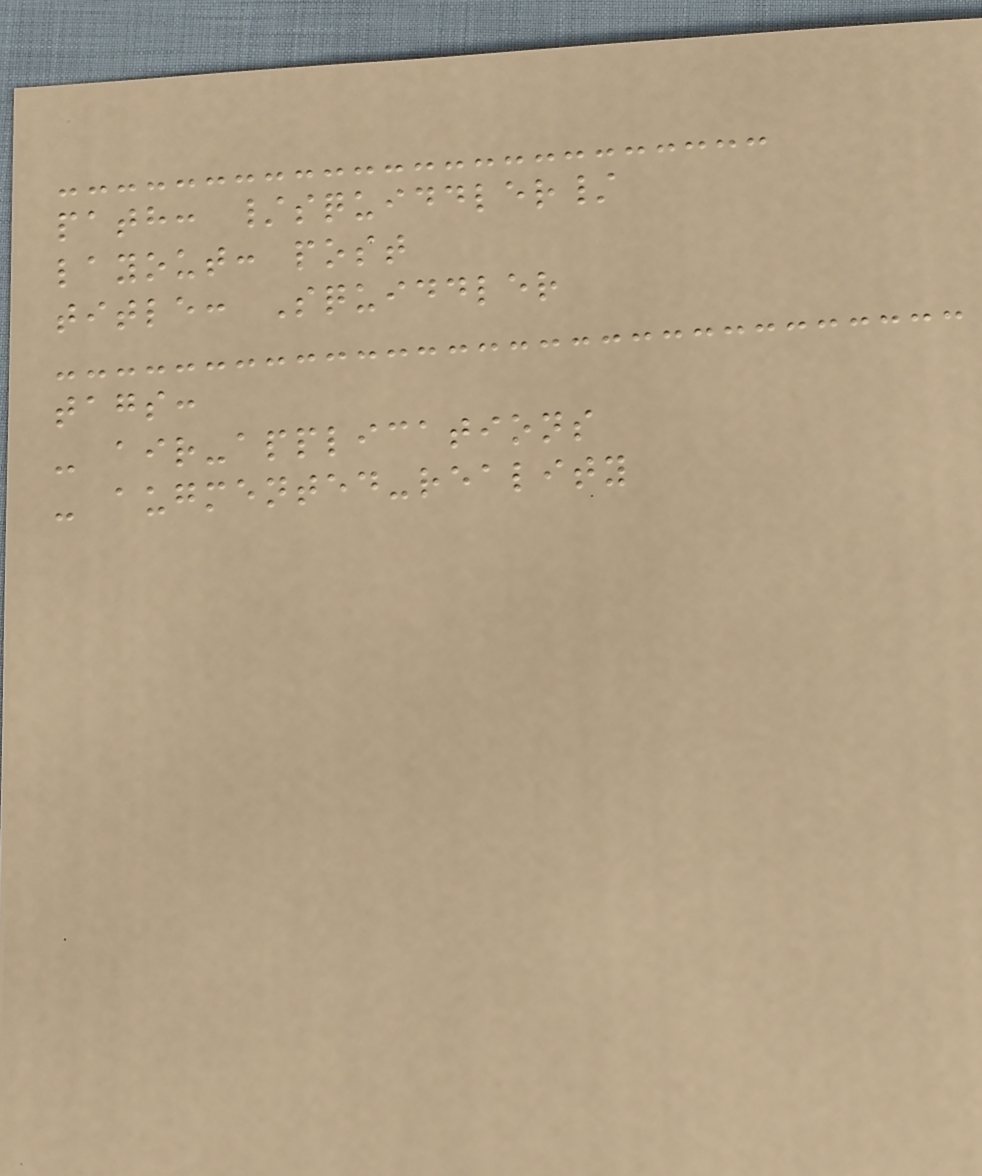path: /squiddler/
layout: post
title: Squiddler
tags:
- air-applications
- augmented-reality
